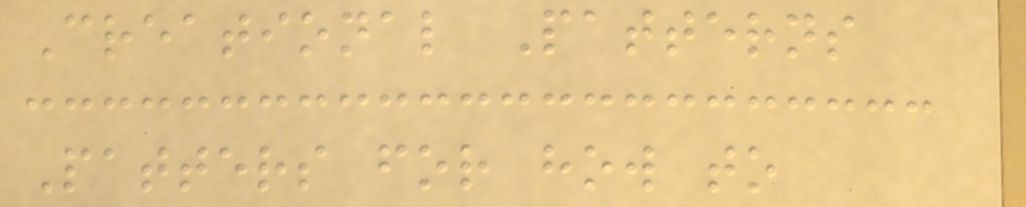Creational Patterns
Patters for how to
